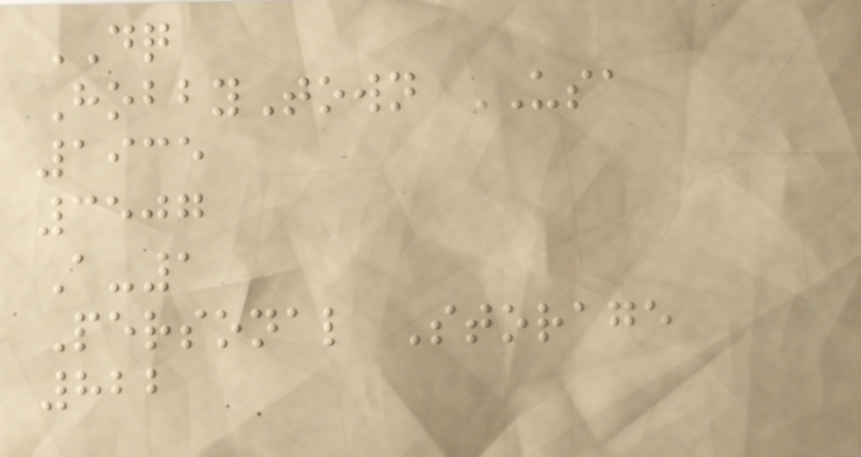DQ
HobbyTown USA
1935
3507
A-1
Personal Storage
822
